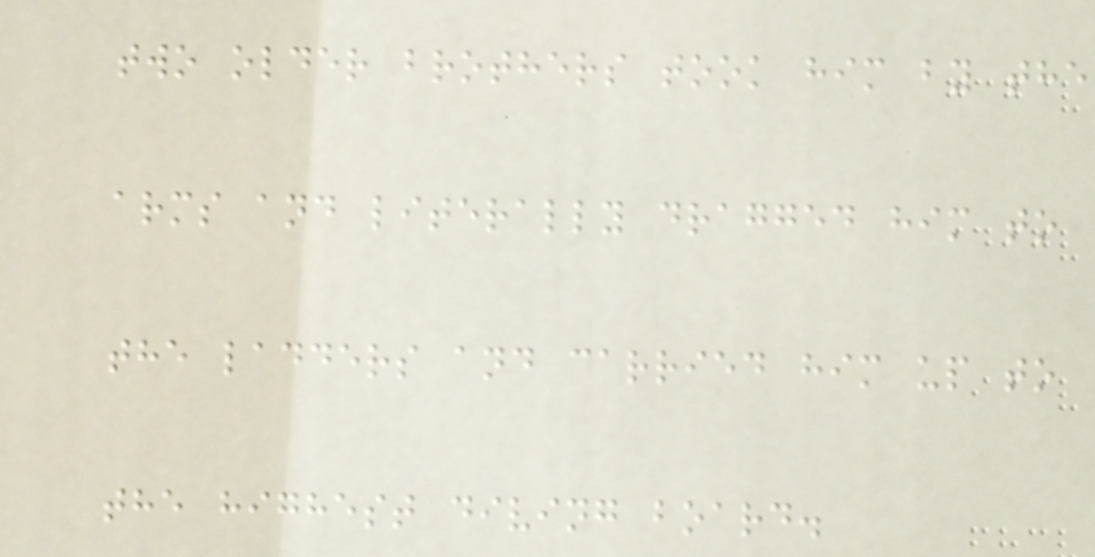two older brothers took him by the
arms and literally dragged him to
the ladders and carried him up to
the highest diving board.
